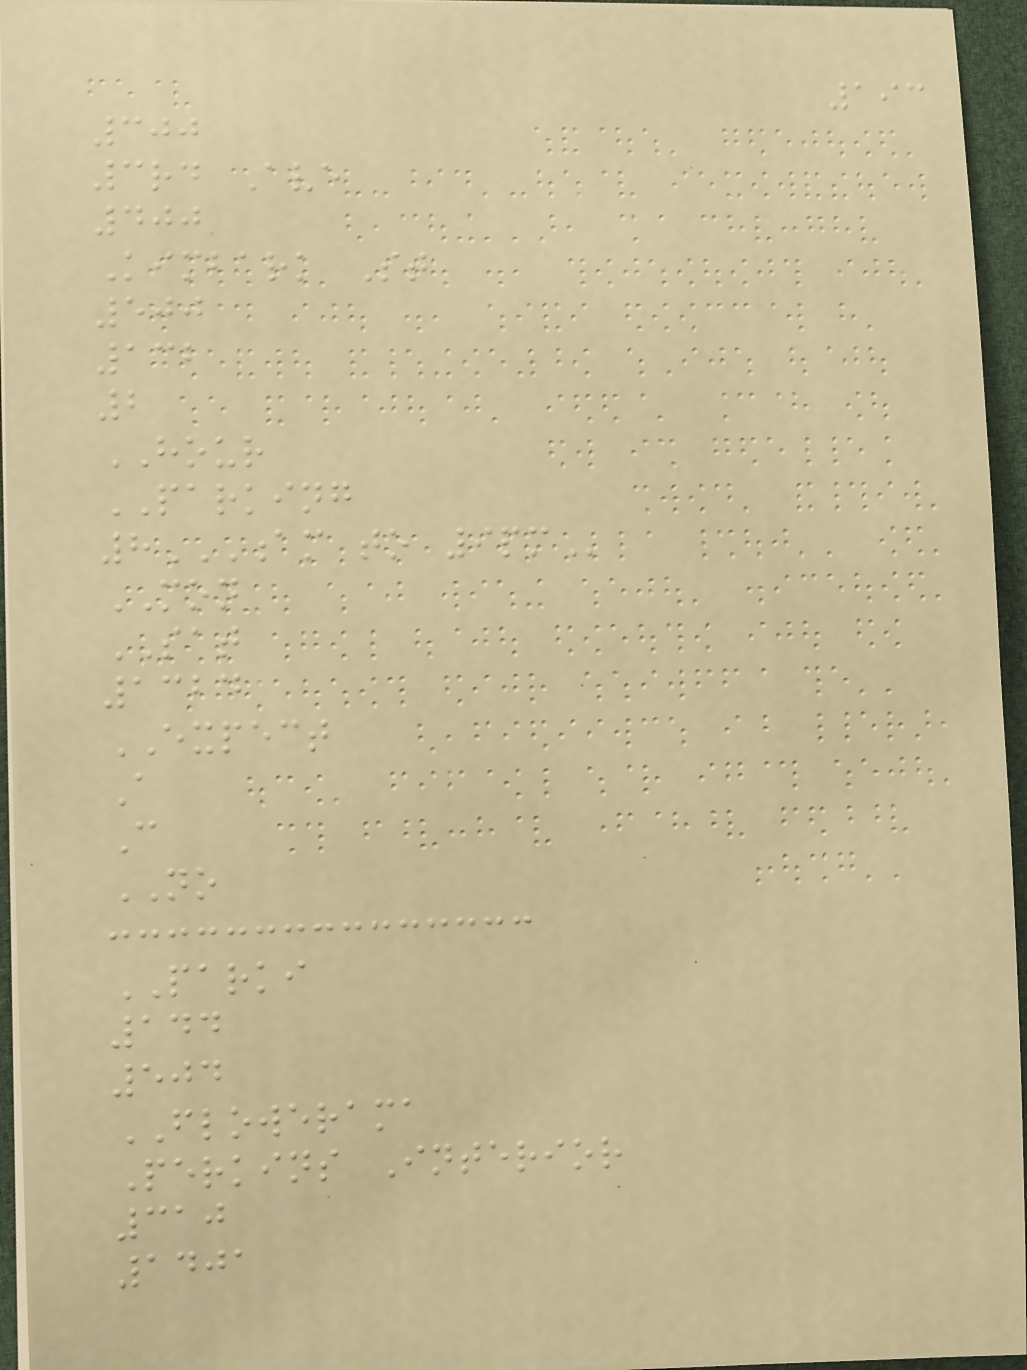193
300
3rd Ave
400
Kimbark St
500
132
2
HOUR
PARKING
8AM TO 9PM
MON
SAT
1324
EXPECT
A
C
NO
PARKI
144
504
FLOWERAMA
Perkins Interior
310
1401
